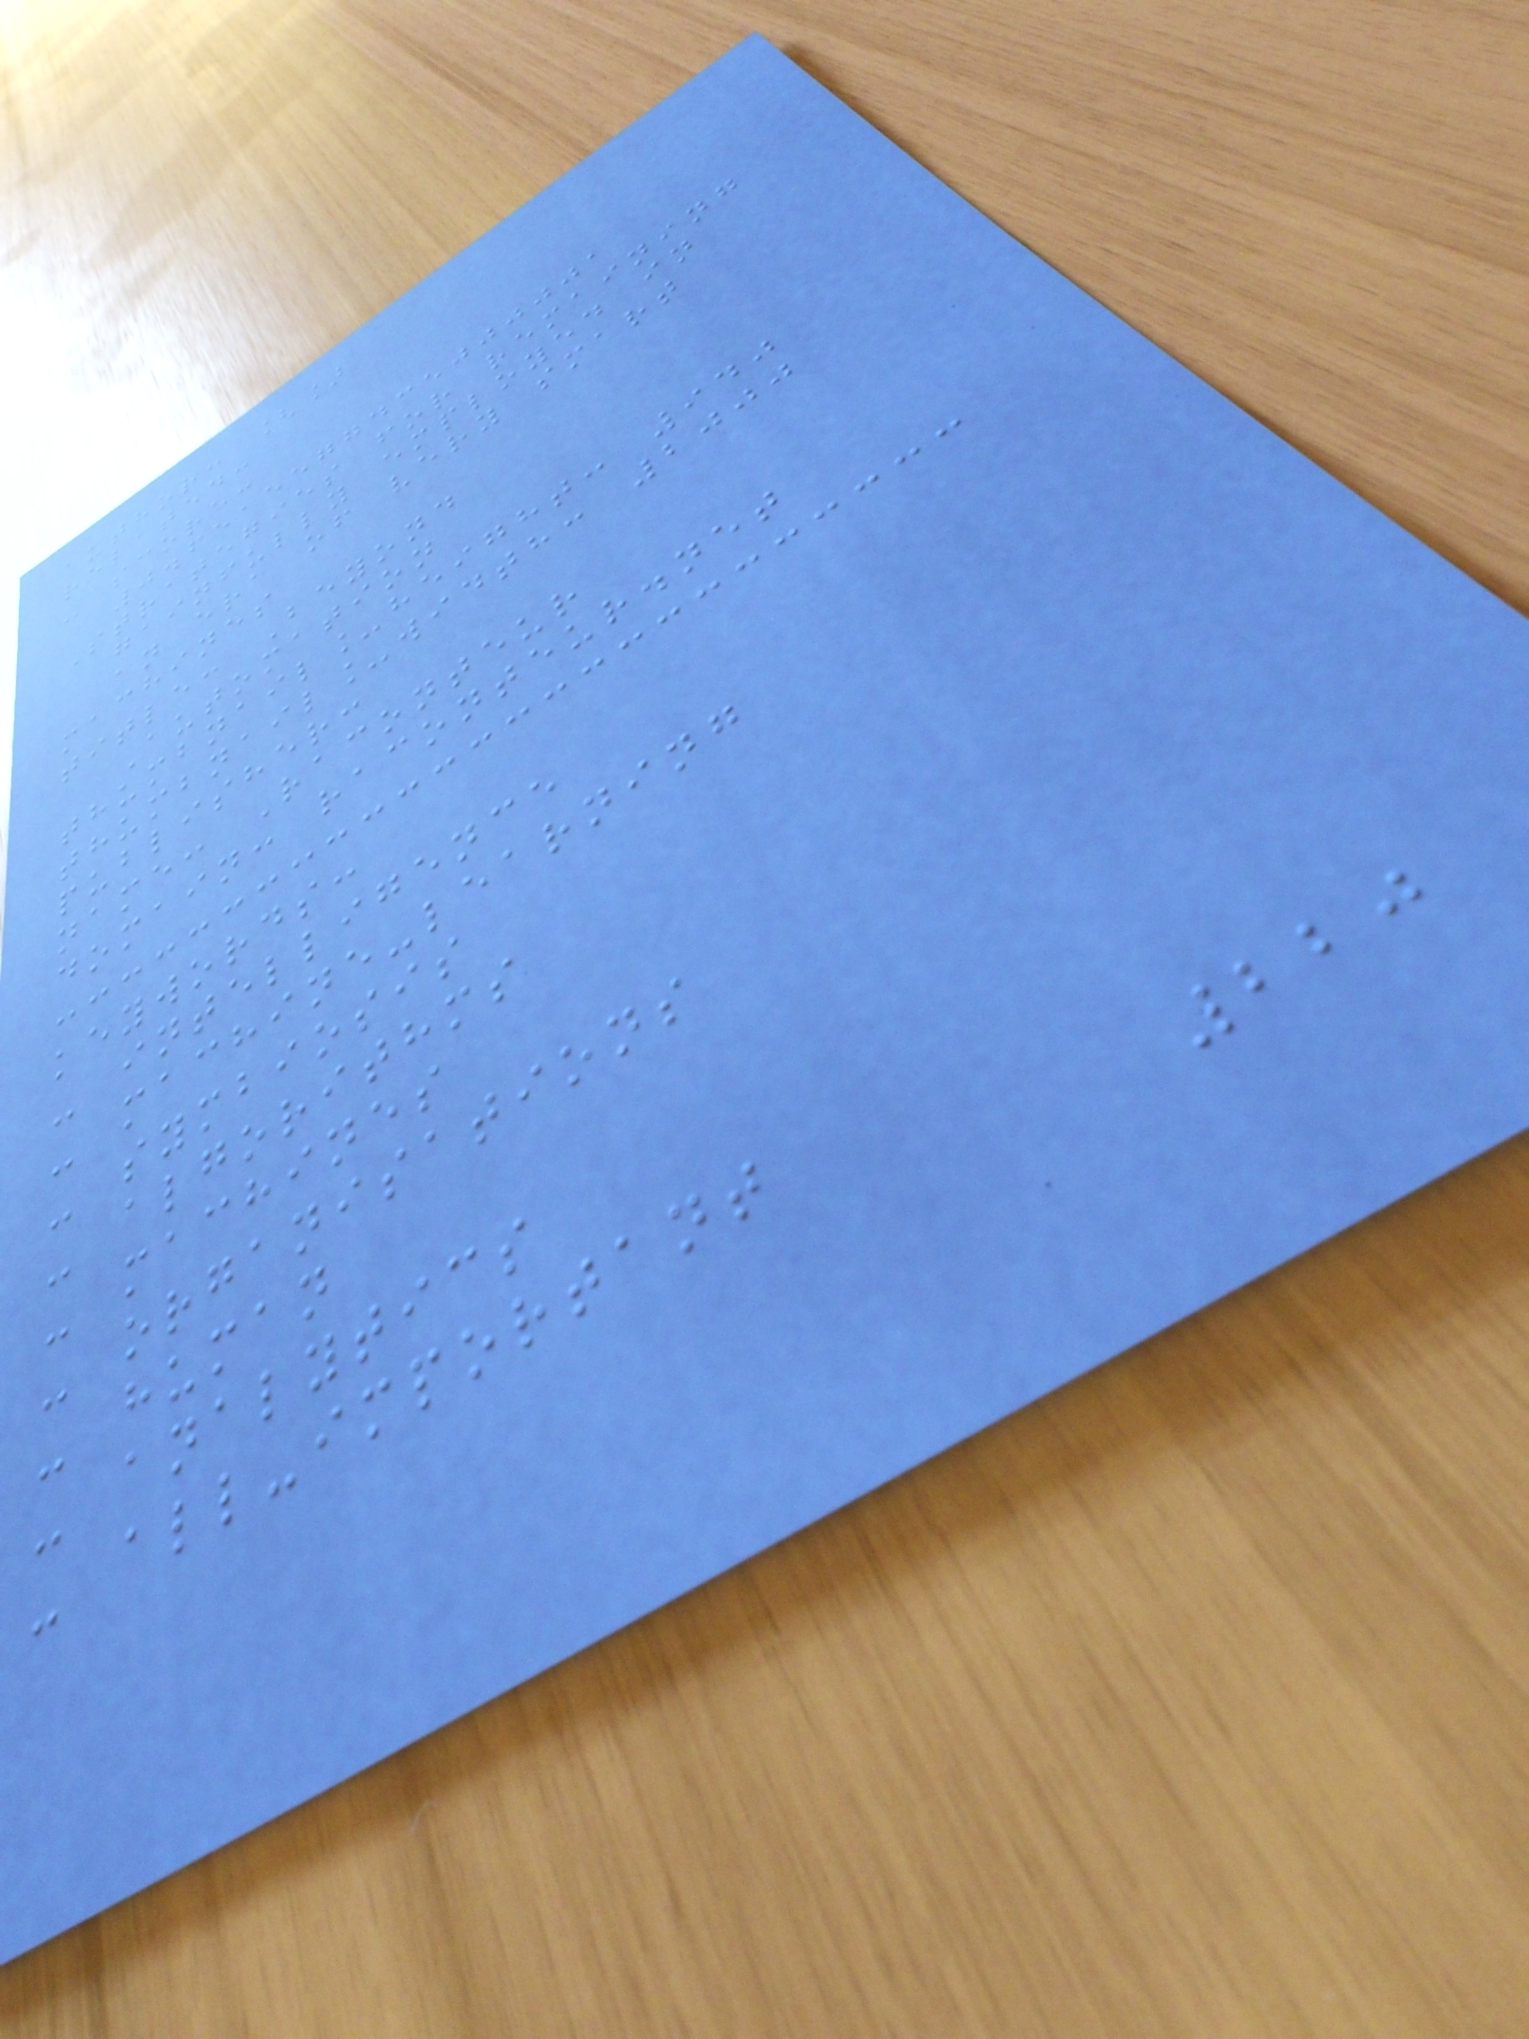author: []
related:
- score:
0.6515577435000001
Strategies for remaining
gainfully employed in
an era of very smart
machines
title: Beyond
Automation
thumbnail_height: 940
thumbnail_width: 2000
publisher:
name: Raconteur
domain: raconteur.net
keywords:
- intelligence
- machine-learning
- symbiosis
- algorithms
- machines
- organisations
- human
- analytics
- all-important
220
